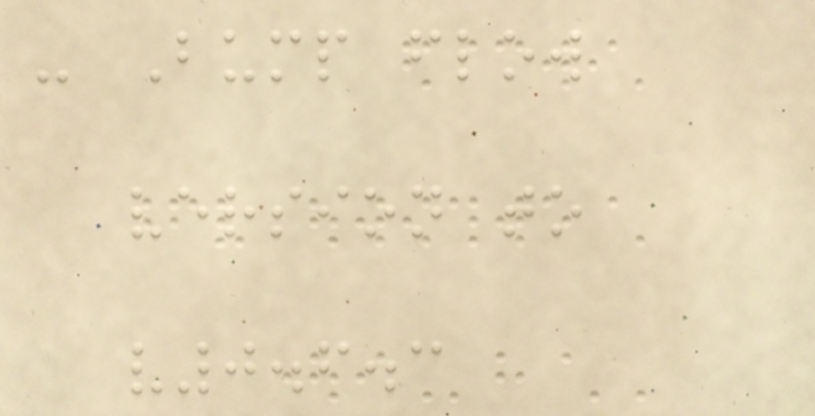- Bump flow
version to
v0.6.3
